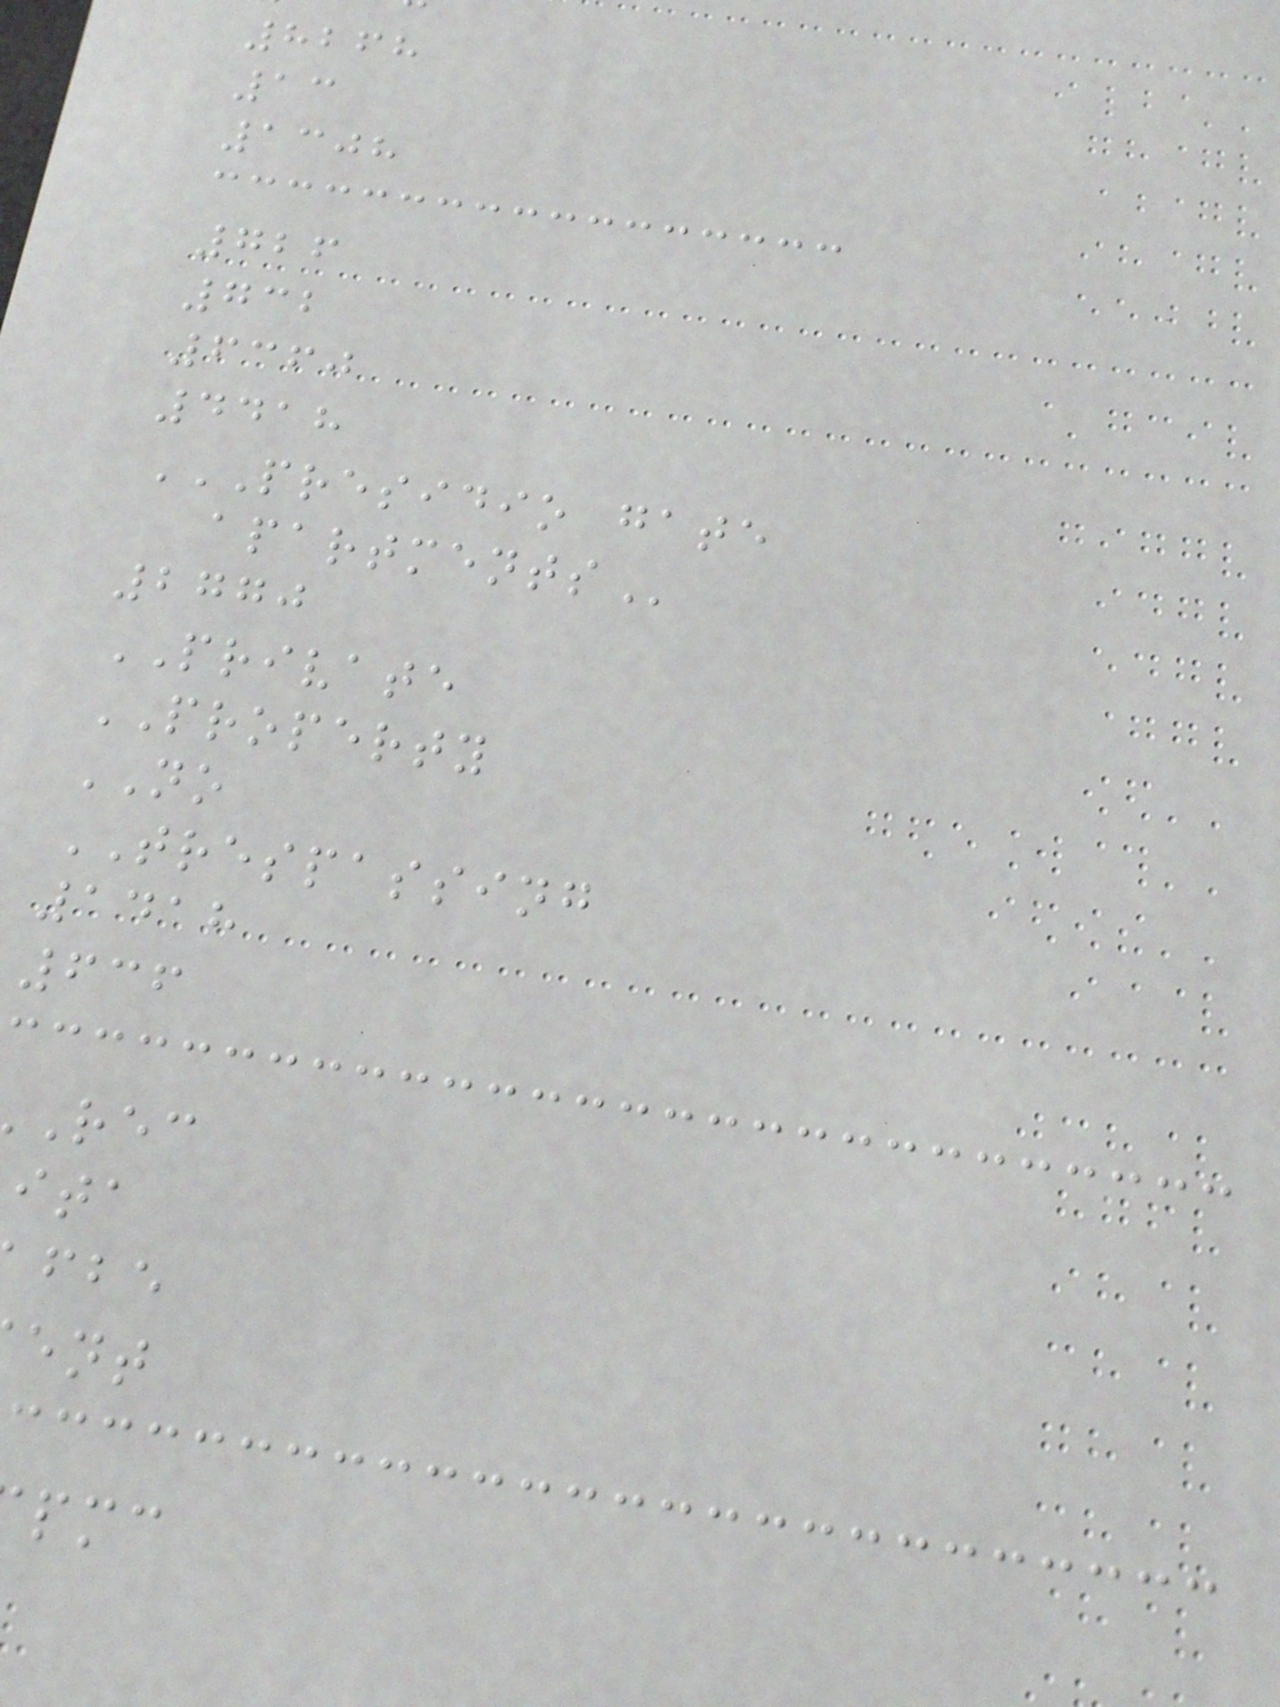8268
13
1308
726
732
6360
4418
PRESIDIO GATE
2770
PRIVATE
PROPERTY
NO
TRESPASSING
1418
636
